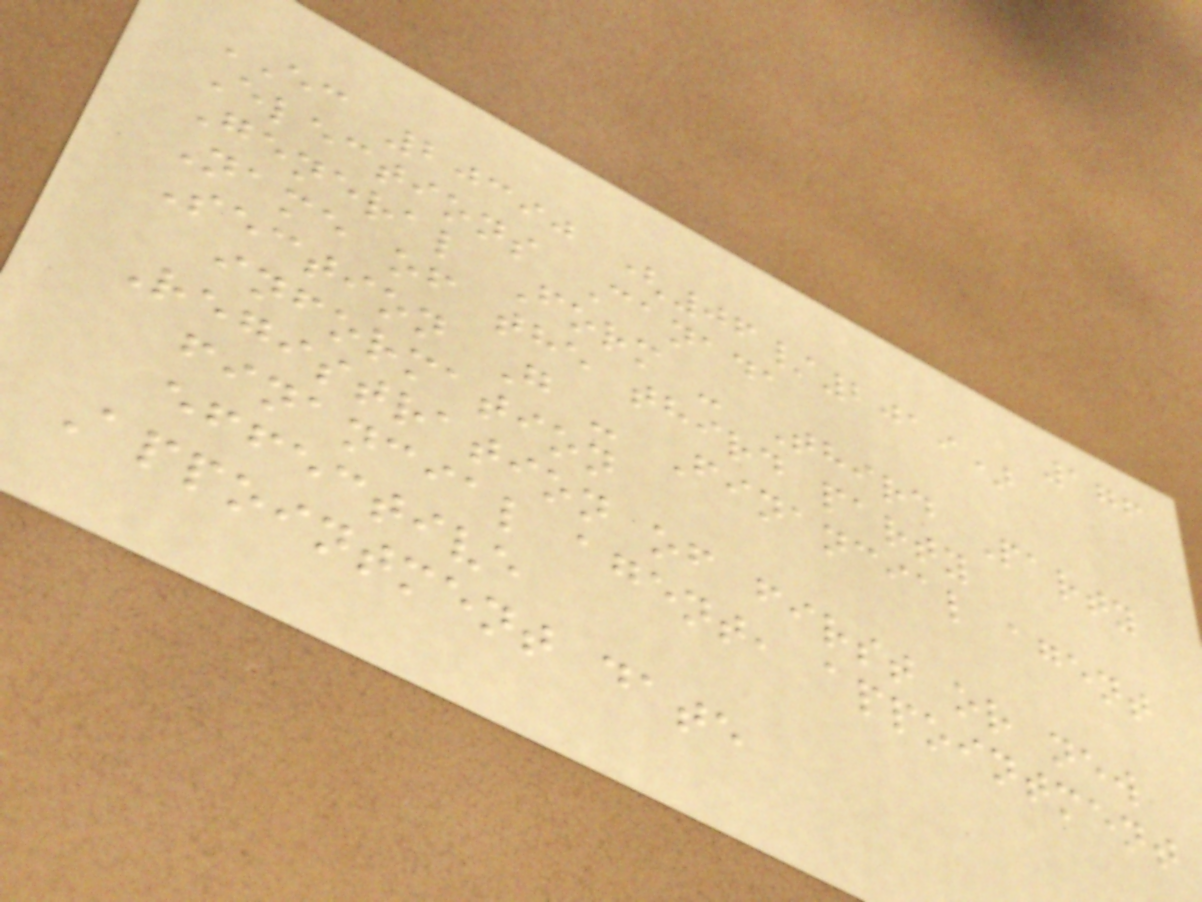176
EC 20390 (06/2019)
Elections Canada
General Form - Third Party
Name of the third party
Section G - Financial agent
information
Registration of first or new
financial agent, appointment
effective
Appointment date
